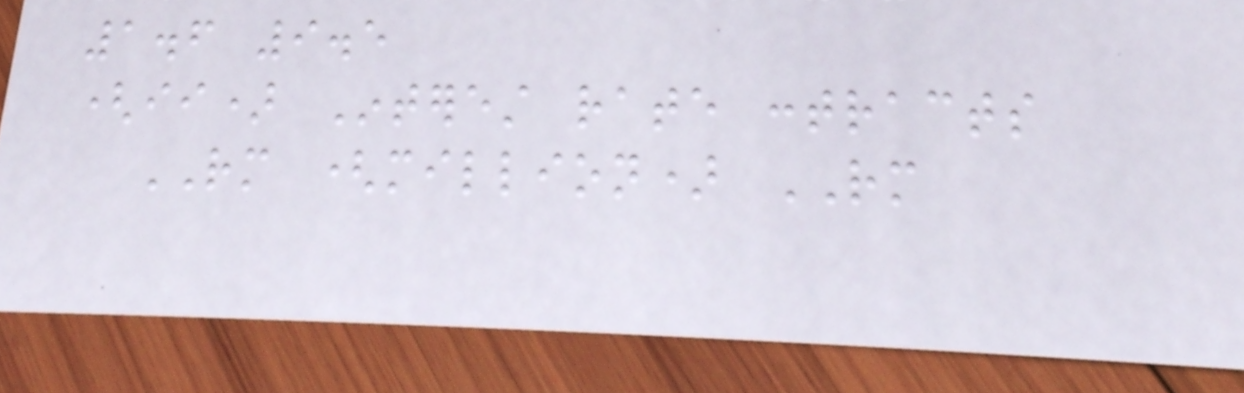1.6 9.5
(ii) Interest rate contracts
RM (million) RM
